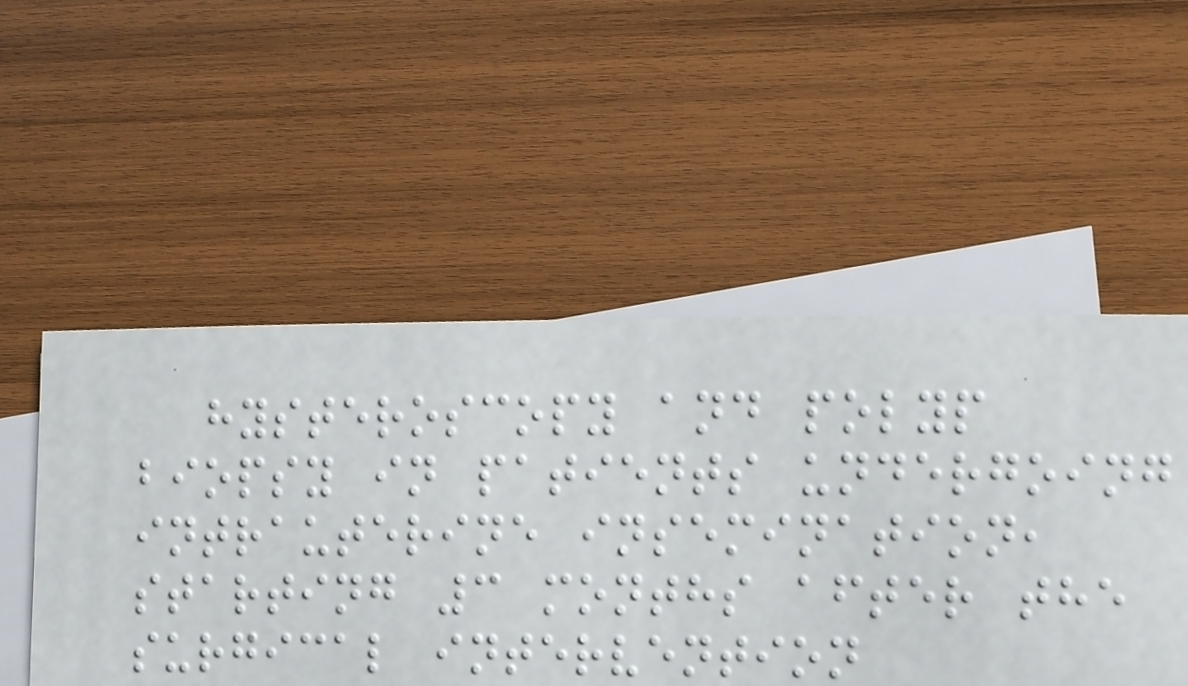hysteroscopy and polyp
biopsy in patients undergoing
intrauterine insemination,
starting 3 months after the
surgical intervention
